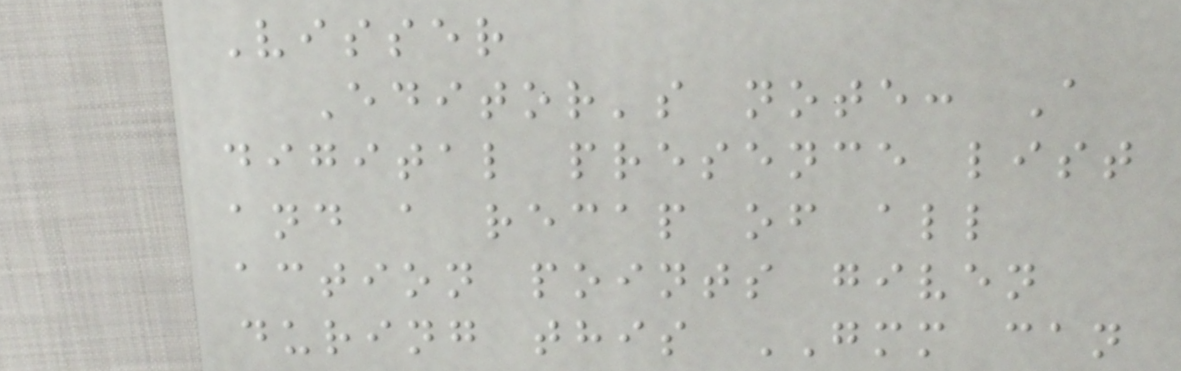Visser
Editor's note: A
digital presence list
and a recap of all
action points given
during this GMM can
